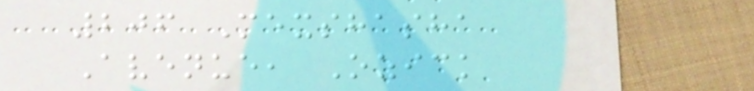206 Mexshasha
Avenue, Ozick
